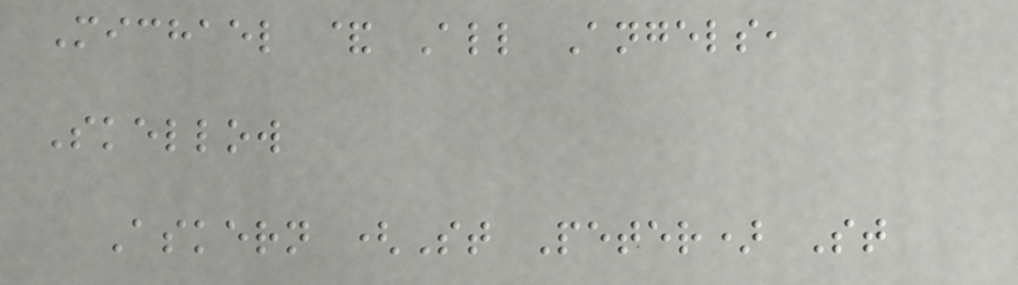Michael & All Angels,
Skellow
Askern (St Peter) St
